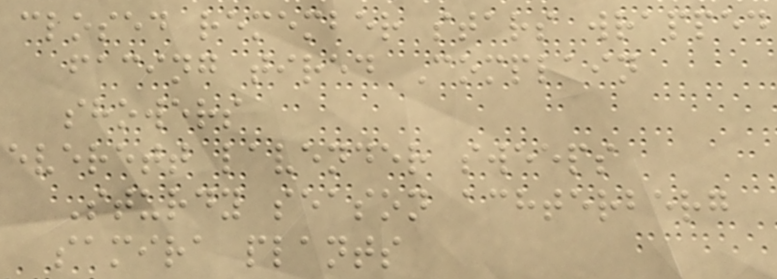closed remember stars wrapped
facing tired Complain
showers
everett lavender sweeps
Sturdy season achterberg
samira plants
